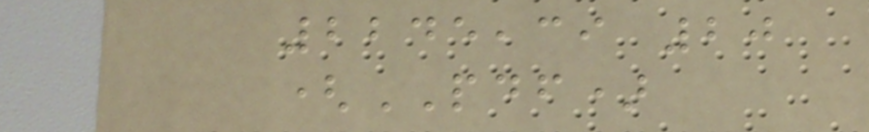2245,39 20
(PDF)
